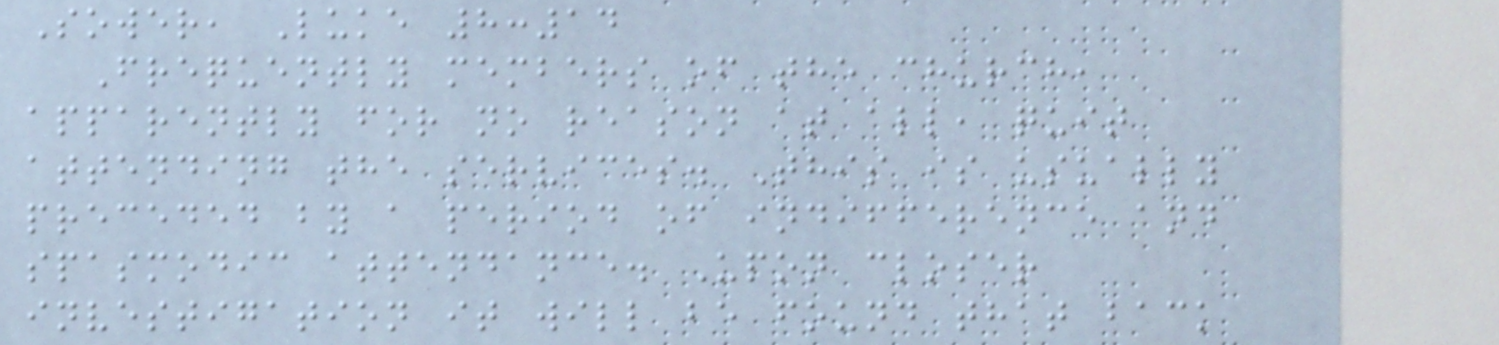Sower, Luke 8:14
Frequently members of the church,
apparently for no reason at all, quit
attending the services. This is usually
preceded by a period of indifference and
spasmodic attendance. Upon closer
investigation it will be found that back
